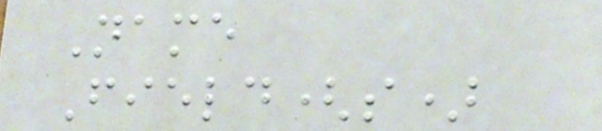Name
Field(s)
